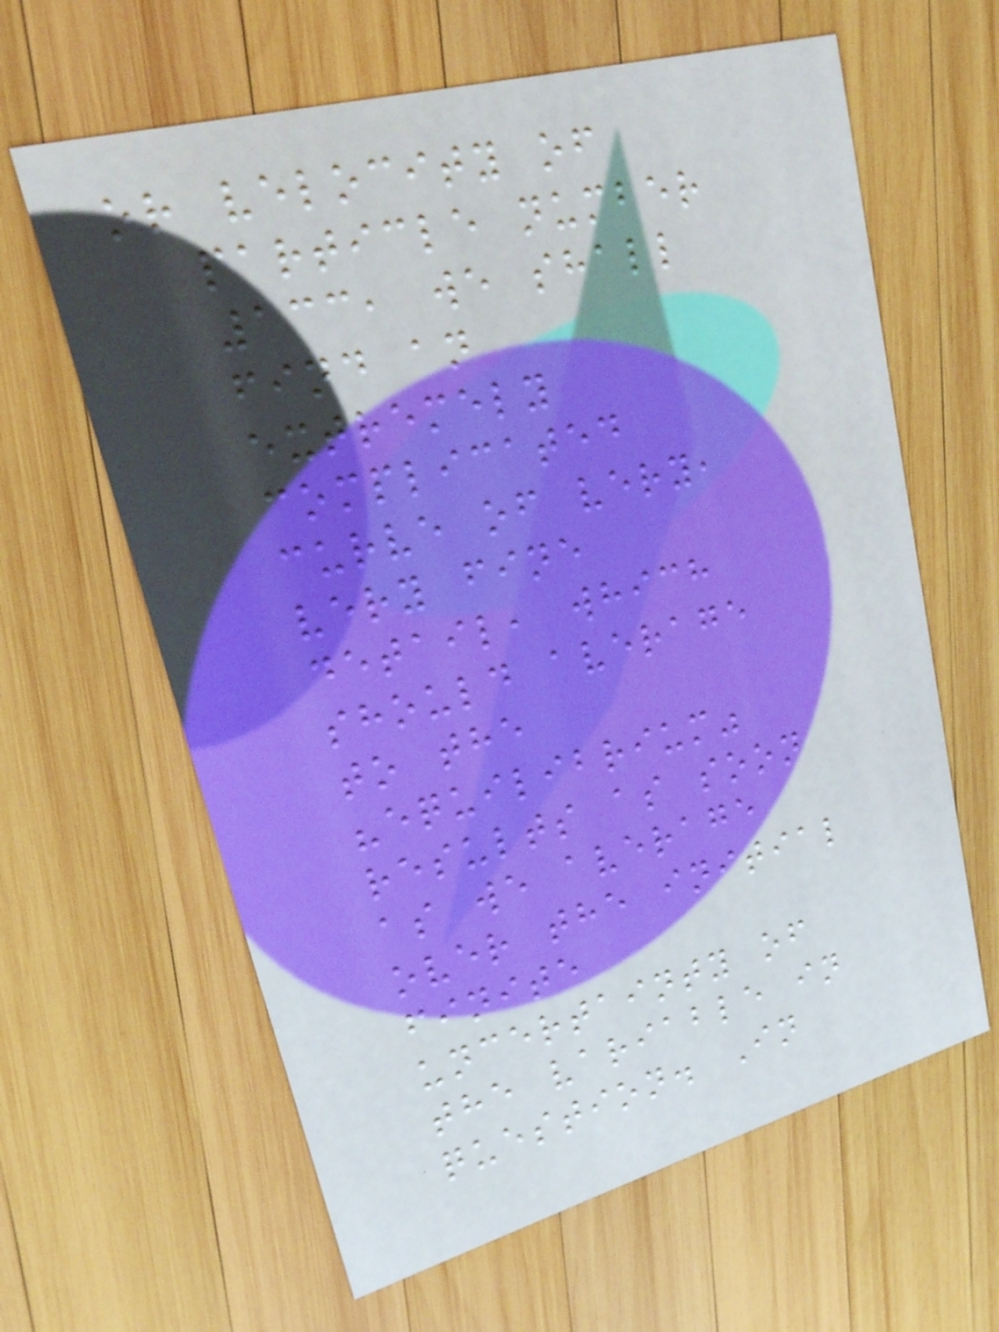or velocity of
particle number
133, we shall
find an
extremely
complicated
curve of very,
very fine
detail, which
should average
to the
"equilibrium"
results as soon
as we average
over the initial
finite
uncertainty of
the variable in
question. In
